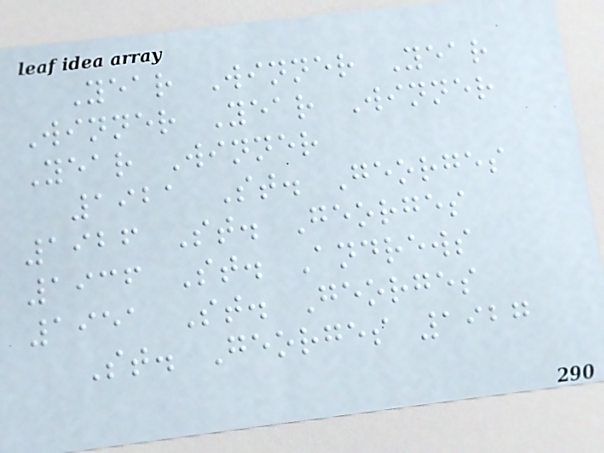Year Winner Year
Winner Year Winner
Year Winner
1921 St. Georges
1926 St. Georges
1936 St. Andrews
1951 St. Georges
St. Georges 1927
